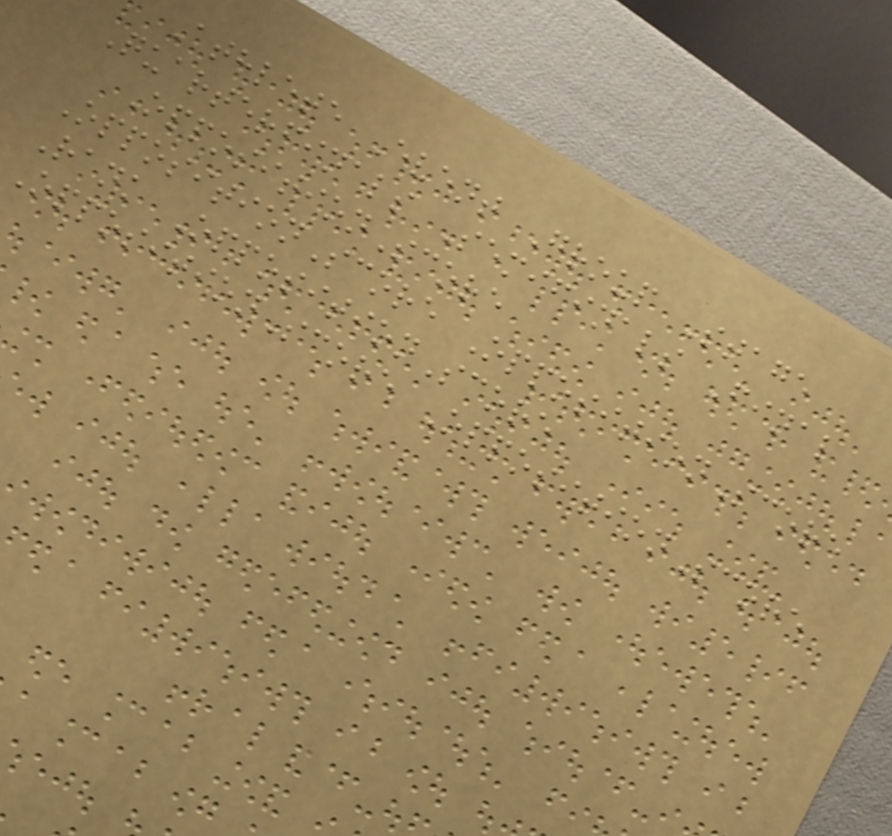Athlete Event Group Stage
Quarterfinals Semifinals Final
OppositionScore
OppositionScore OppositionScore
Rank OppositionScore
OppositionScore OppositionScore
